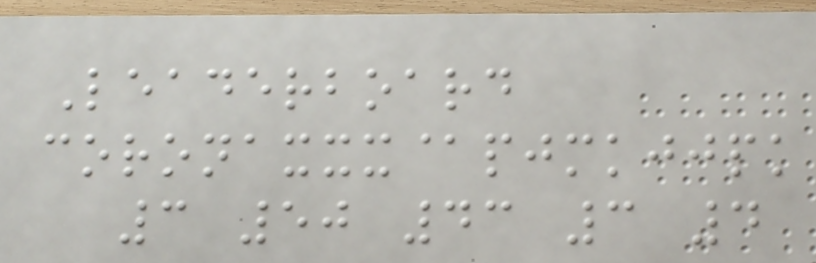Leaderboard
coronaxxx@pjmkjjpk
3 50 43 3 4
